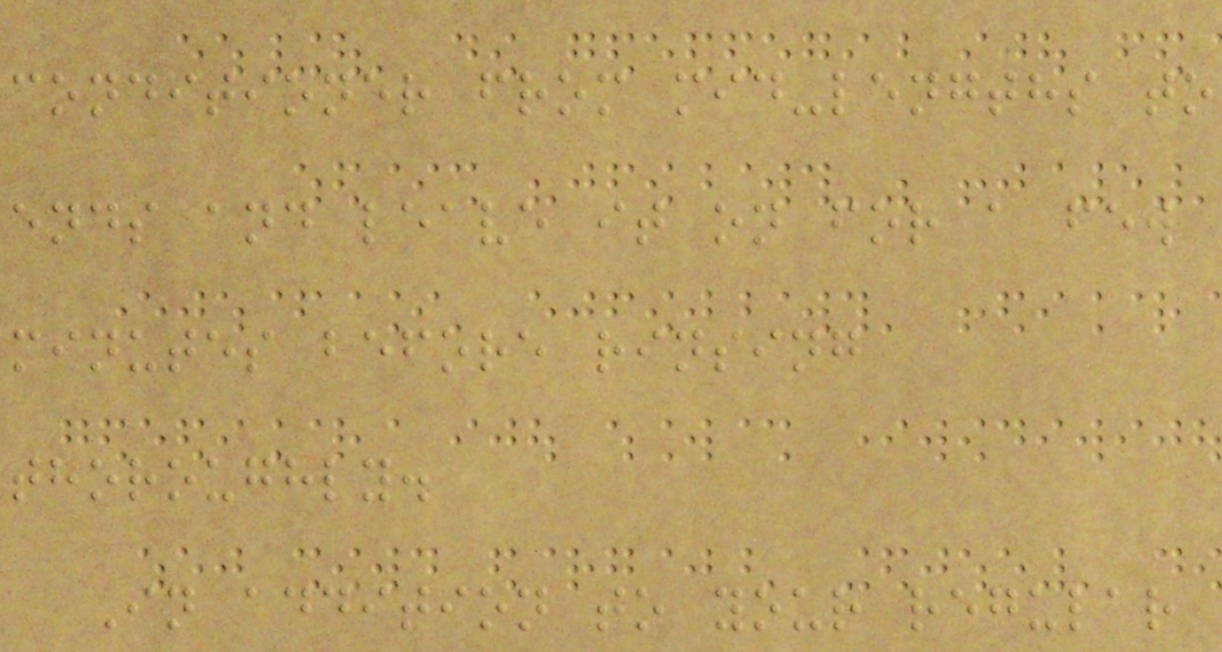conditioner from mid-lengths to
ends and leave it on for a few
minutes before rinsing
thoroughly.
In addition to your regular
